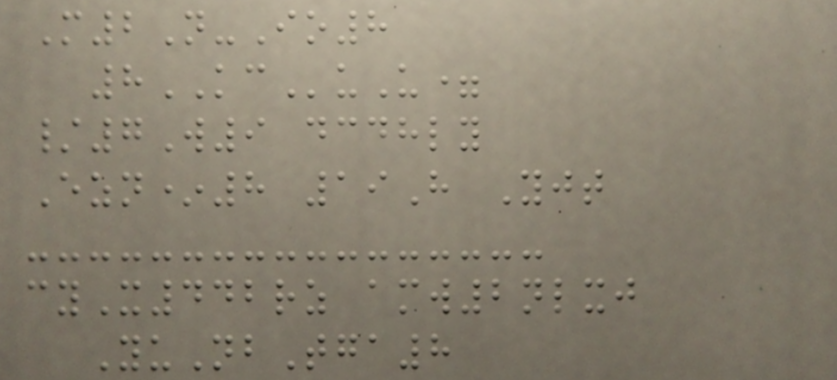M2N-Io8
8KCuU=
/7W9 dcdhly
Ezn*8 19H Yjt
cyX442rz amw2nlxj
YuNbTga8
